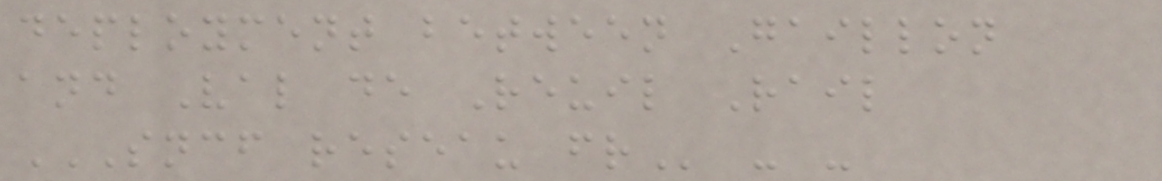deployment between Gaillon
and Val de Reuil Rail
SNCF RESEAU FR - -
